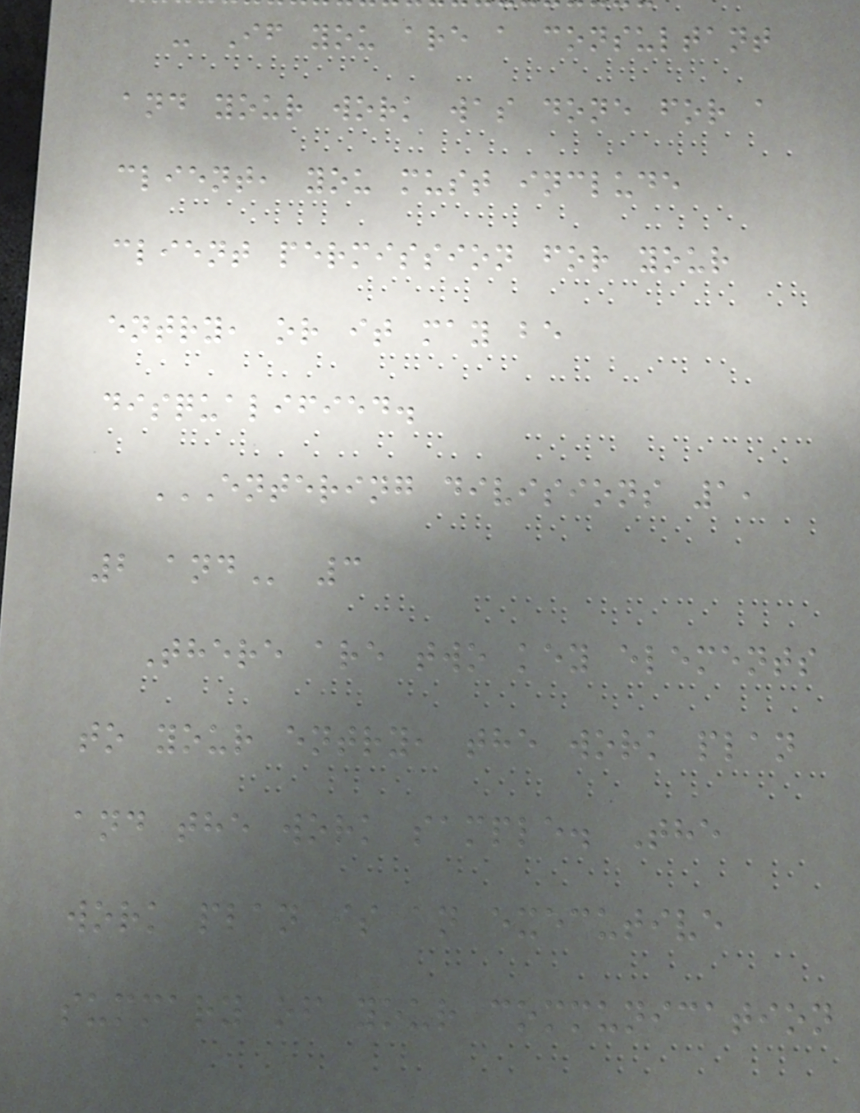- If you are a consultant
and your work was done for a
client, you must include
client permission for your
entry, or it may be
disqualified.
ENTERING DIVISIONS 1,
2 AND 3
There are two key elements
to your entry, the work plan
and the work sample. The
work plan is an executive
summary of your communication
